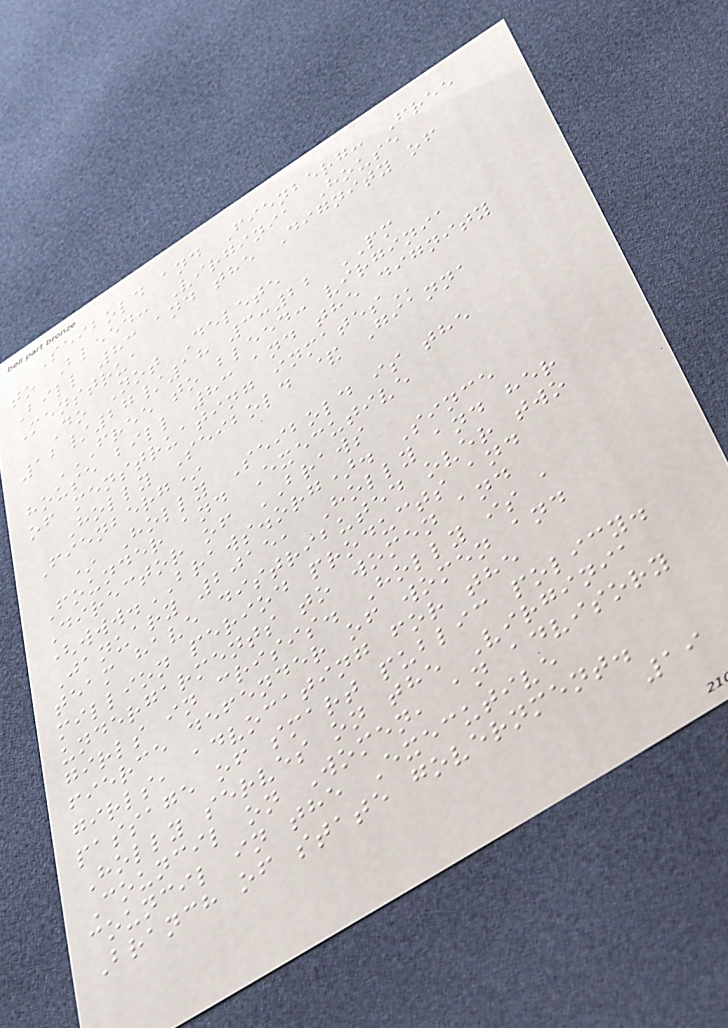Seibold and Fienberg: Free
to Bleed: Virginia House
Bill 83 and the Dignity of
Menstrua
Do Not Delete
12/27/18 3:22 PM
FREE TO BLEED: VIRGINIA
HOUSE BILL 83 AND THE DIGNITY
OF MENSTRUATING INMATES
Holly Seibold & Gianna
Fienberg*
* Holly Seibold is the
Founder and Executive
Director of BRAWS
(www.BRAWS.org). Since
January 2015, Holly and her
team have distributed over two
million period products and
undergarments to women and
girls in crisis. Holly is a
fierce defender of women and
girls, advocating for the
passage of smart public policy.
Holly serves on the Virginia
Council on Women, an advisory
council in the Executive
Branch of state government.
19
